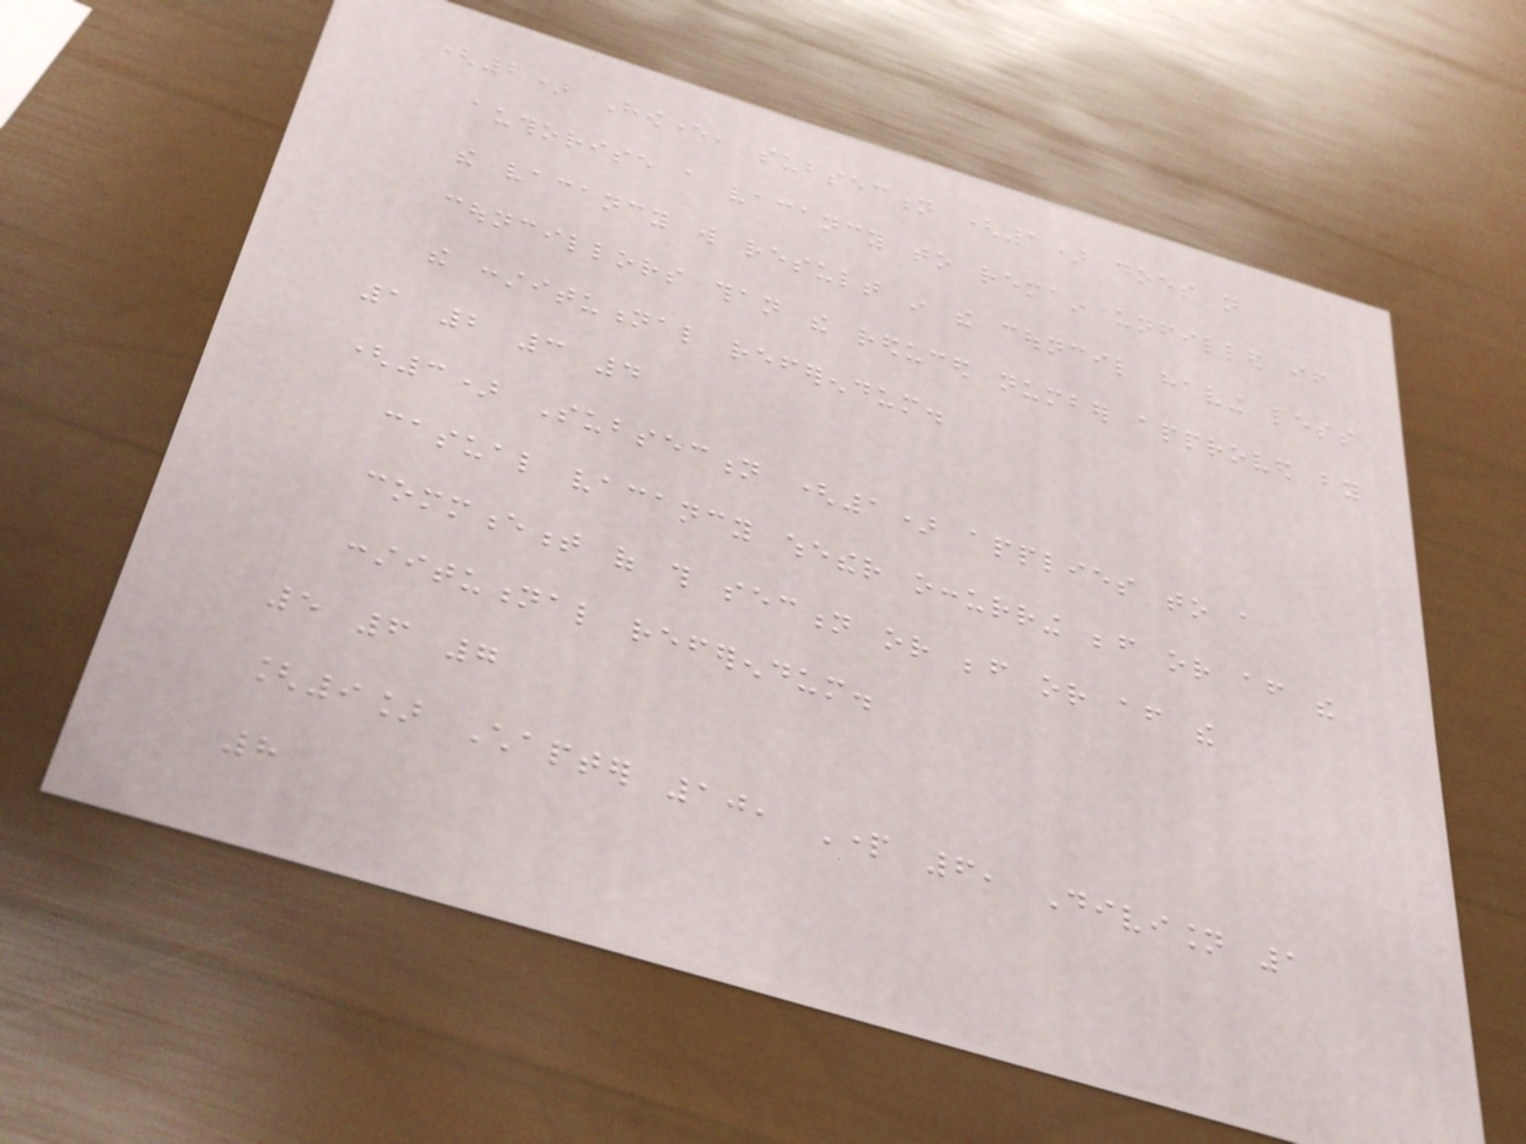(2) However, subsection (1) does not
authorise a vacancy to remain unfilled if
the vacancy will result in the council having less
councillors than the reduced number approved by
the constitutional referendum.
1 2 3 4
(3) Subsection (1) applies to a
casual vacancy whether occurring before or after the
commencement of this section or before or after the
constitutional referendum.
5 6 7
[9] Chapter 10, Part 6, Division 1
8
